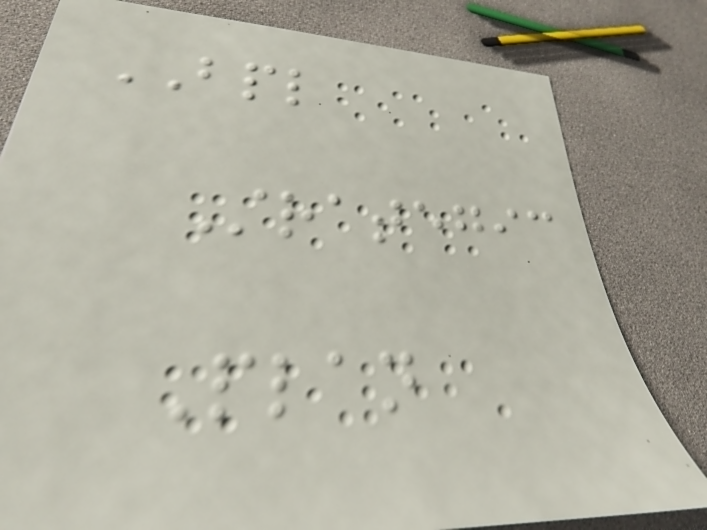BPL
Strategic
Plan
